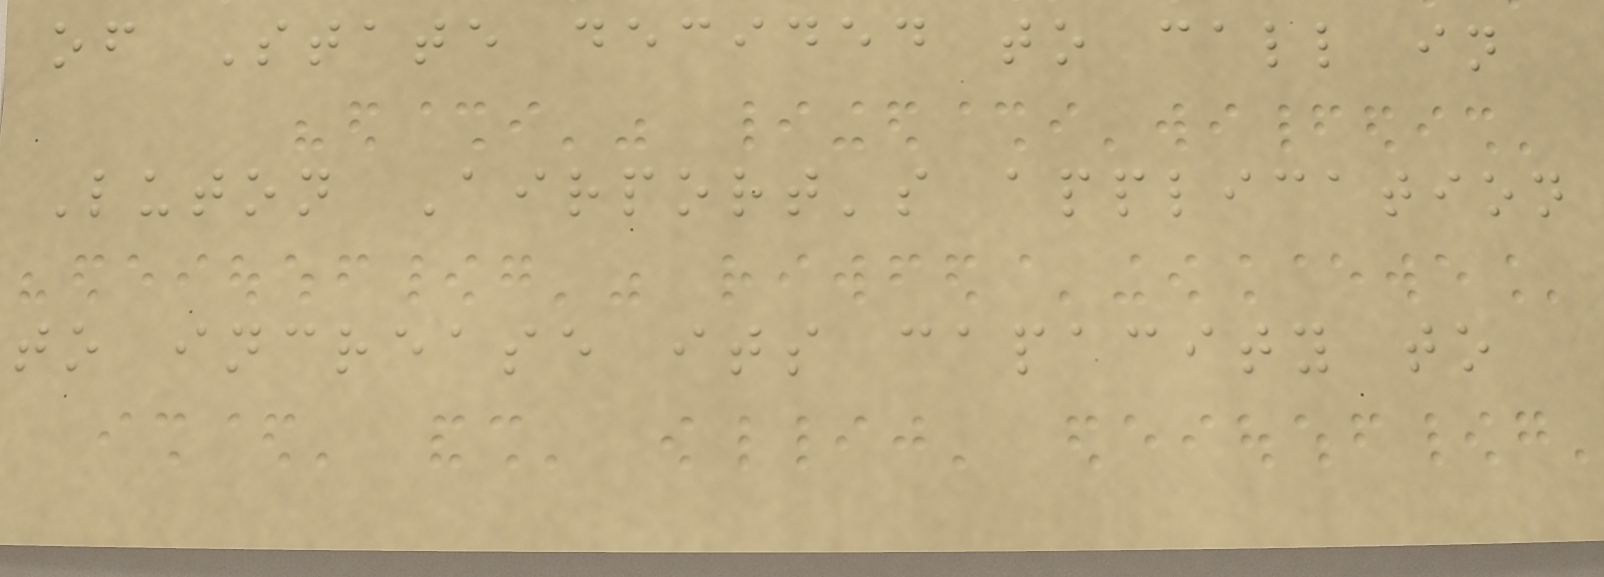of State decided to call in
Luton Airport's application
to increase its capacity to
